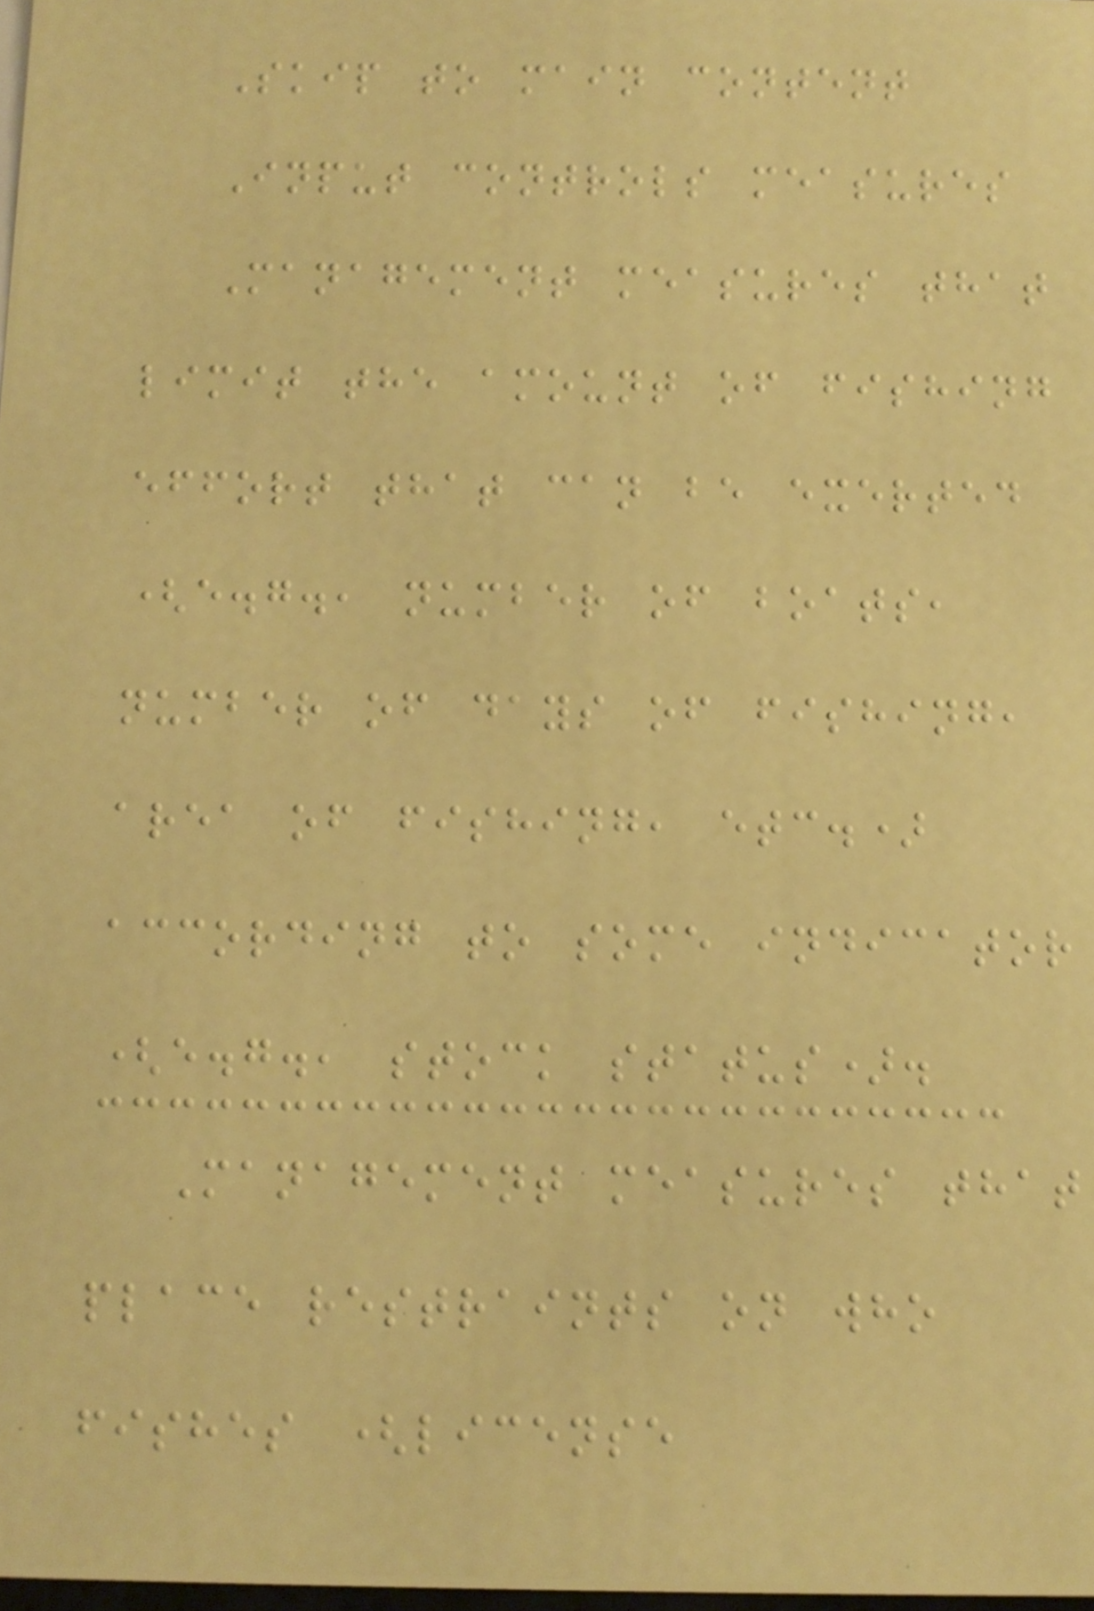Skip to main content
Input controls measures
Management measures that
limit the amount of fishing
effort that can be exerted
(e.g., number of boats,
number of days of fishing,
area of fishing, etc.)
according to some indicator
(e.g., stock status).
Management measures that
place restraints on who
fishes (license
